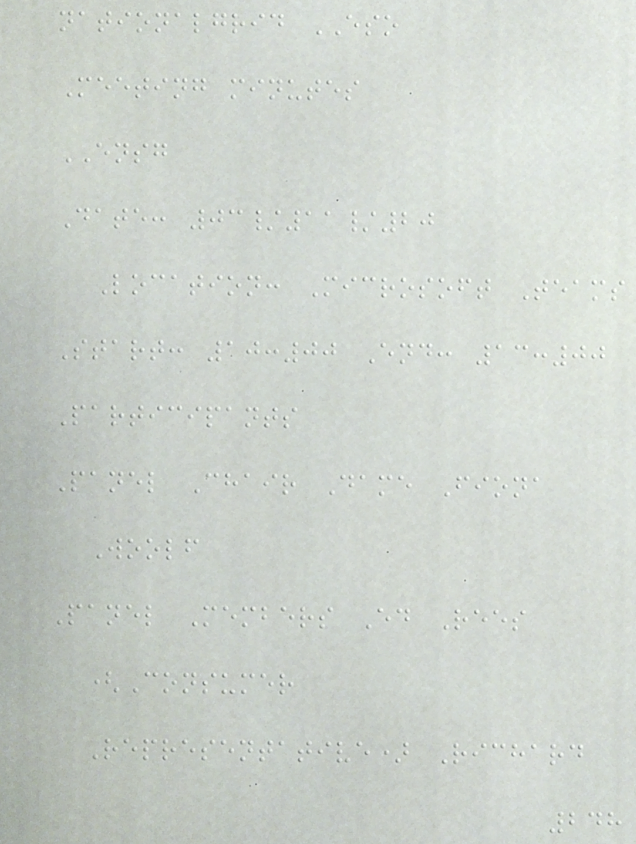nationalgrid ESO
Meeting minutes
ENSG
Date: 03/11/20
Location: Microsoft Teams
Start: 10:00 End: 13:00
Participants
Panel Chair Dame Fiona
Woolf
Panel Members Ed Rees
(Consumer
Representative) Richard
248
